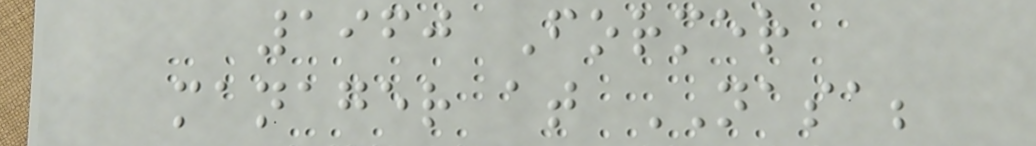1960 Former
manager at NASA;
